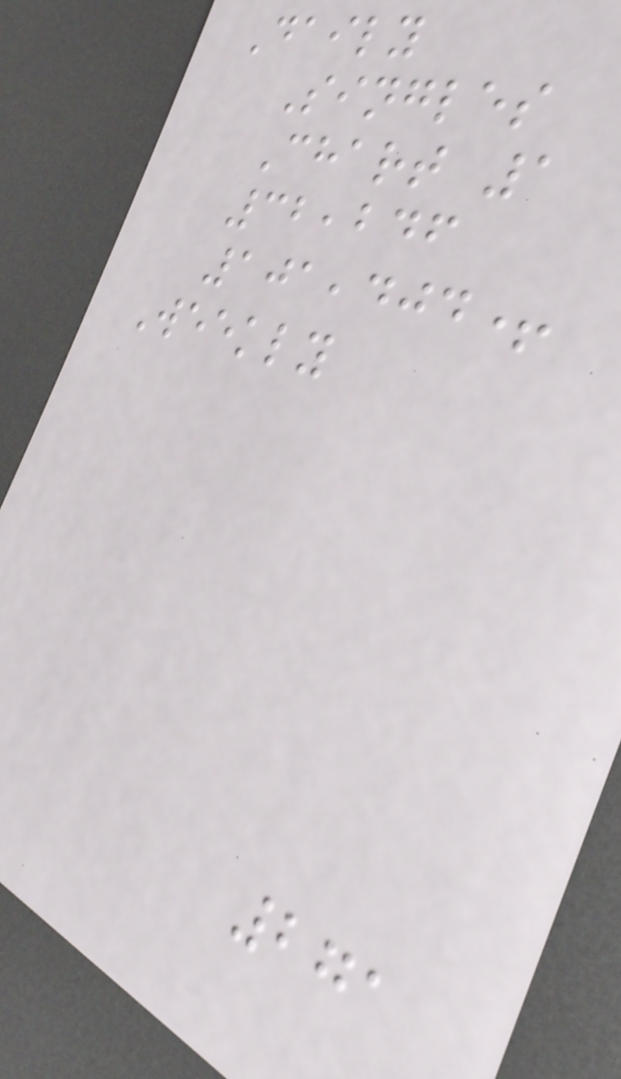Daily
Singles
Chart 1
32,246
101,404+
Weekly
271
